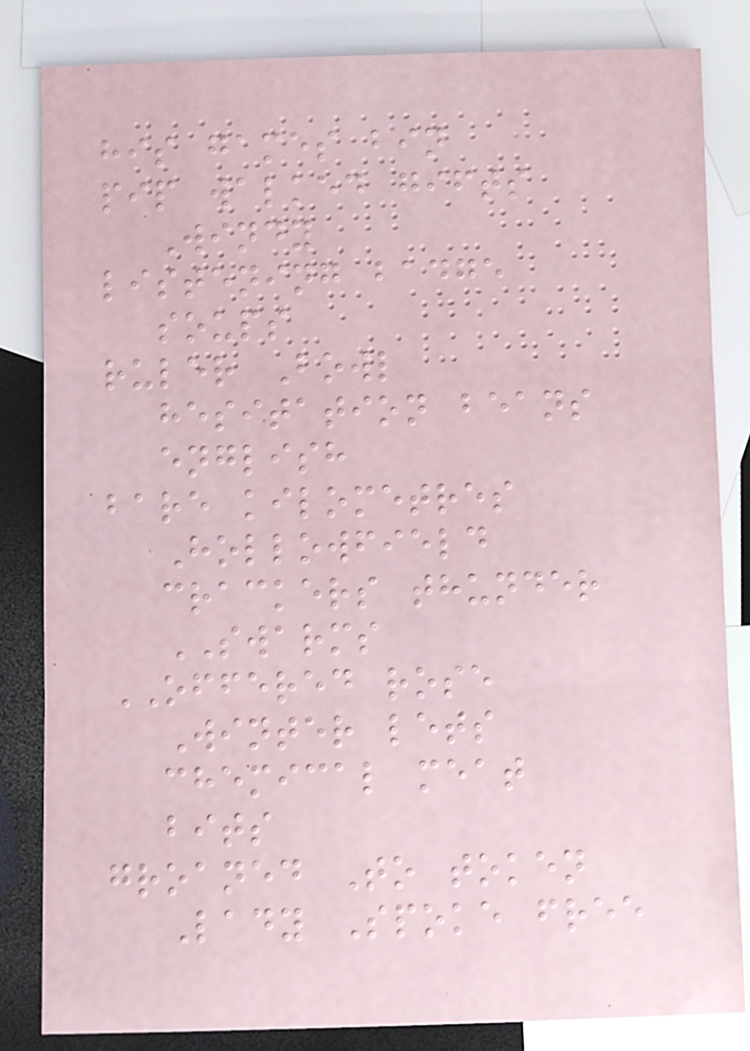his games bin
pip walked gifts
Windy
listening badge
soups
ruler Bowl
hesitation beans
english
bare kilometres
Hollowfield
crackers thunder
SWARMS
OFFERED rose
Winter lets
chemical meat
bits
groaned To token
Lady Spoke free
